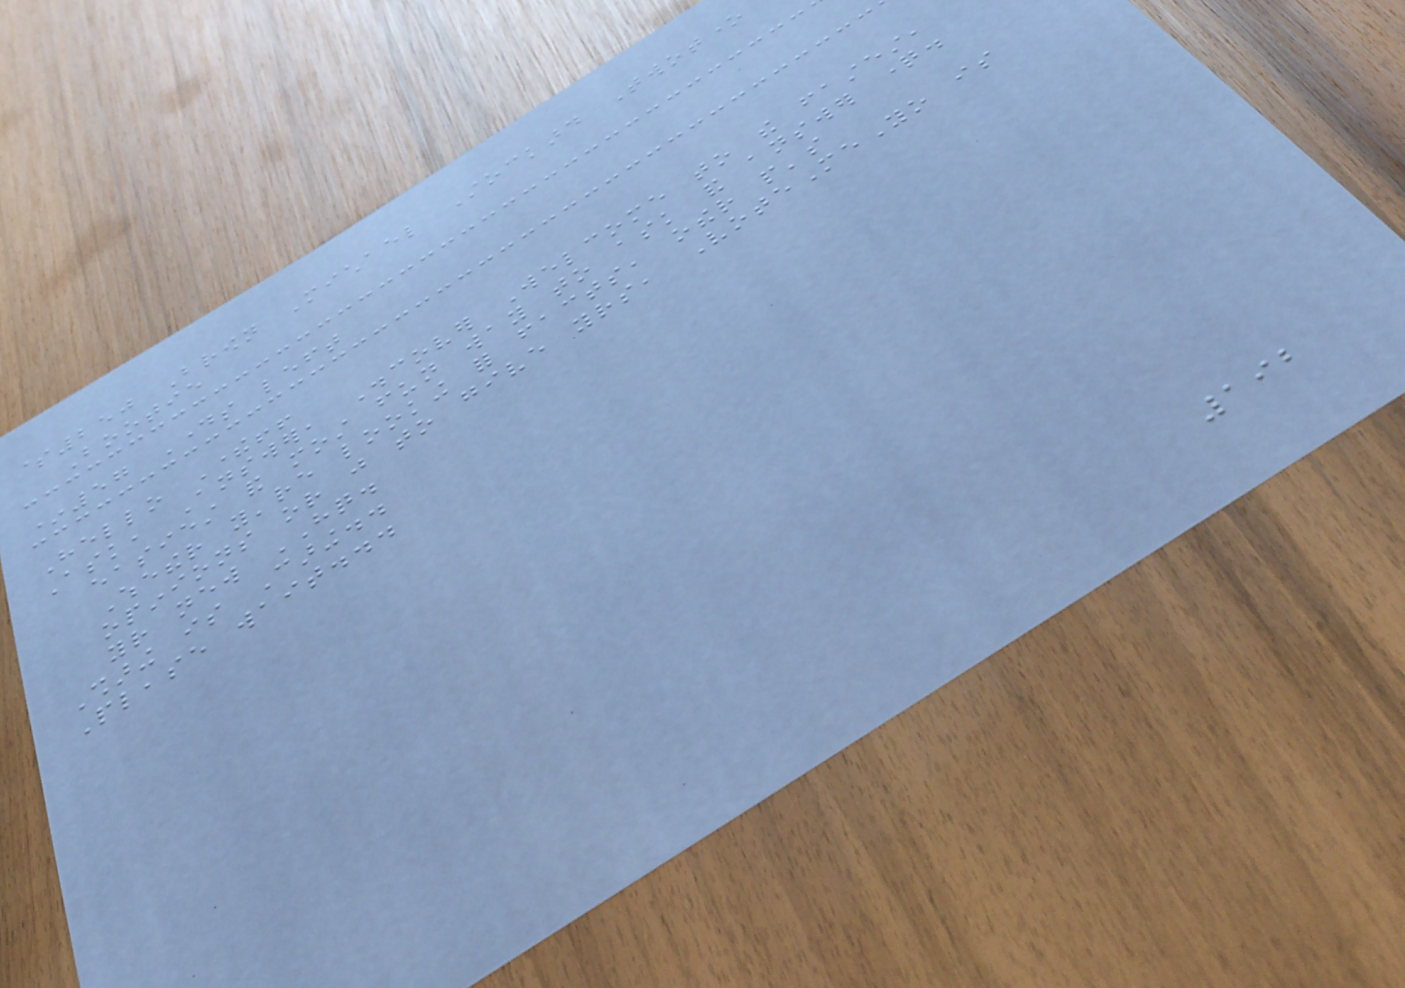$250 Brown Michael Stockard Twotone
Bootie
*57 Days left
Hello There!!
Ask, Answer, Discover Welcome to the fastest,
easiest and most fun way to ask and answer question.
Whether you're looking for facts, other people's
opinions or just to give yours, VoteMeYo is
your new HQ.
Sharing is Caring..
Please wait...
192
